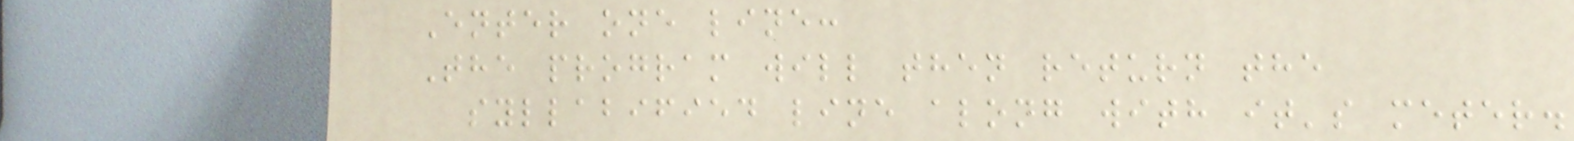Enter one line:
The program will then return the
syllabified line along with it's meter.
